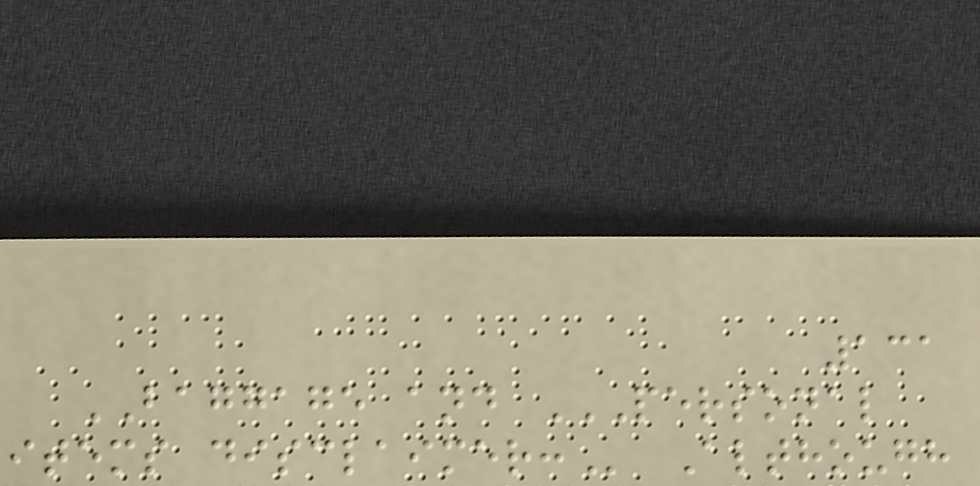131
BAGGAGE and PERSONAL
ITEMS DISCLAIMER: Although
